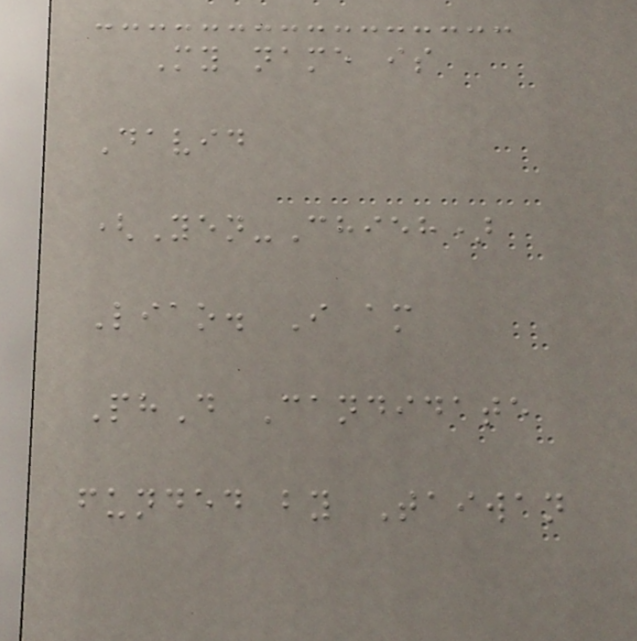My name is
David
(Yen-Chieh)
Liao. I am
PhD Candidate
funded by Taiwan
